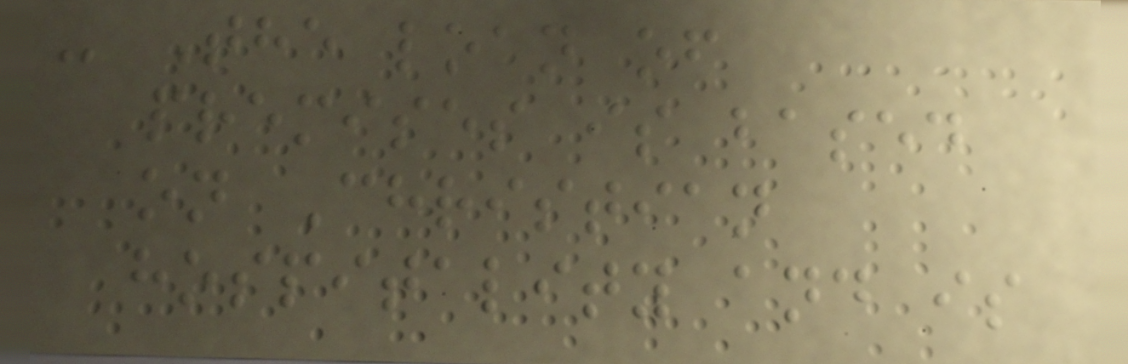- The loan of
premises is based
on Christian
hospitality and is
